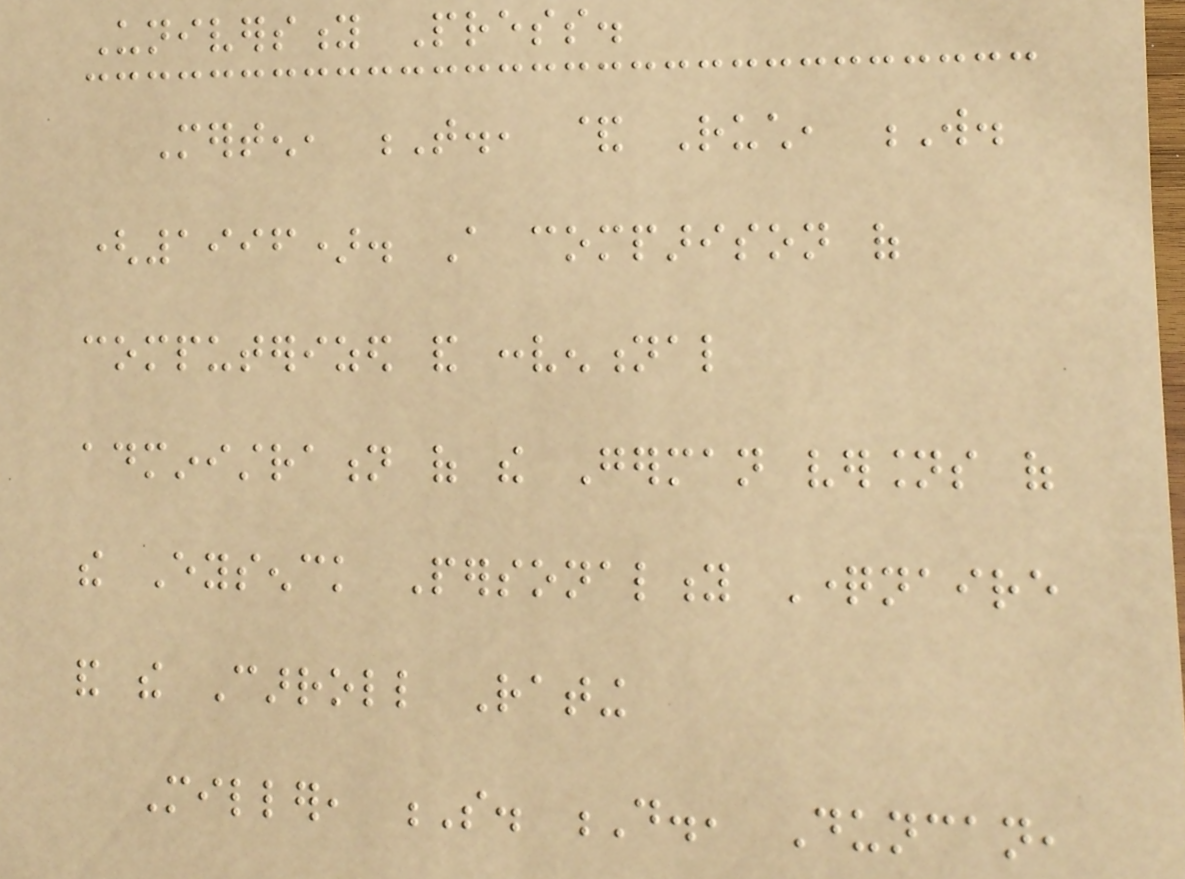University Press.
Merten, T., & Ruch, W.
(1996). A comparison of
computerized and conventional
administration of the German versions of
the Eysenck Personality Questionnaire
and the Carroll Rating
Miller, S. D., Duncan,
